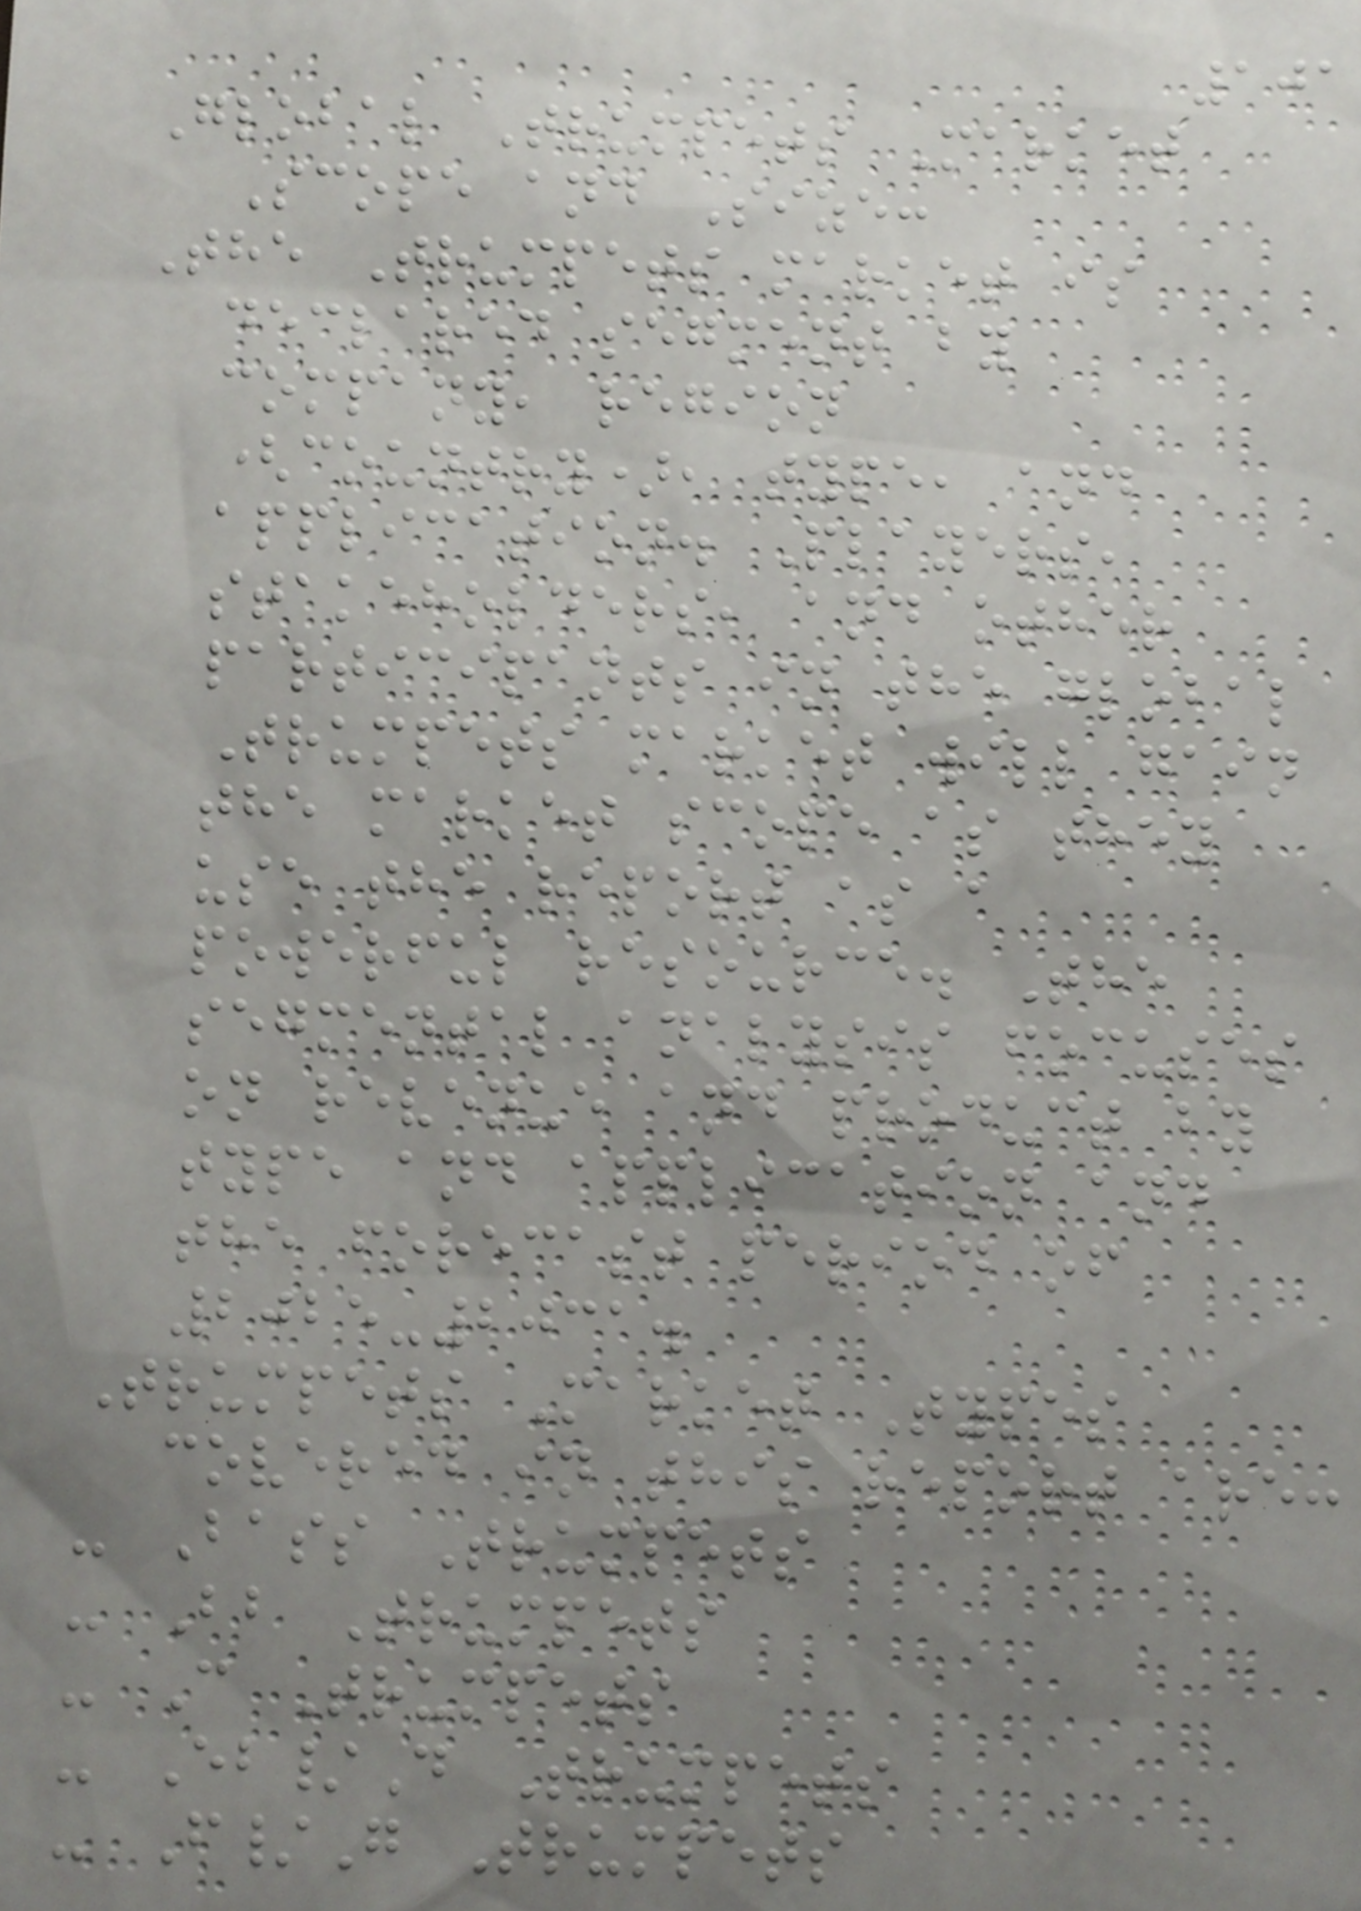101
Global Trumpets Market
Scope and Size:
The Trumpets market is
declared segment by
company, region
(country), type, and
application. Players,
stakeholders, and other
participants in the global
Trumpets market will gain
the market scope as they
use the report as a
powerful resource. The
segmental analysis focuses
on revenue and product by
type and application and
the forecast period of
2025-2031.
Trumpets Market Types
covered in this report are:
- Bass Trumpets
- Bb Trumpets
- C Trumpets
- Eb/D Trumpets
- F/G Trumpets
